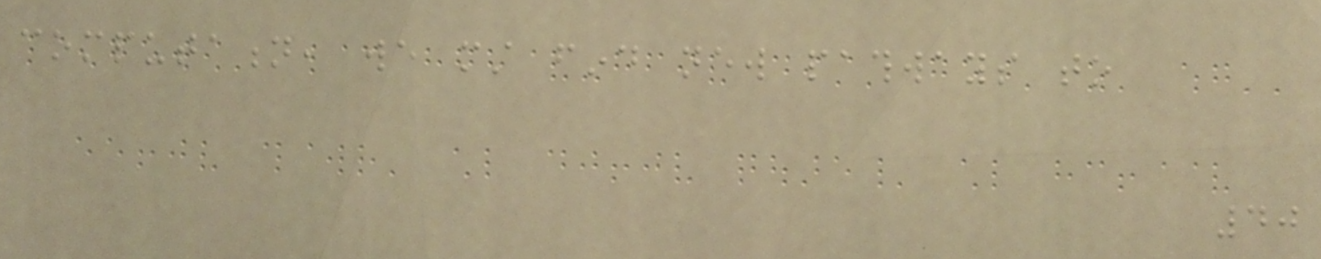computation, we must find new pathways to
40
